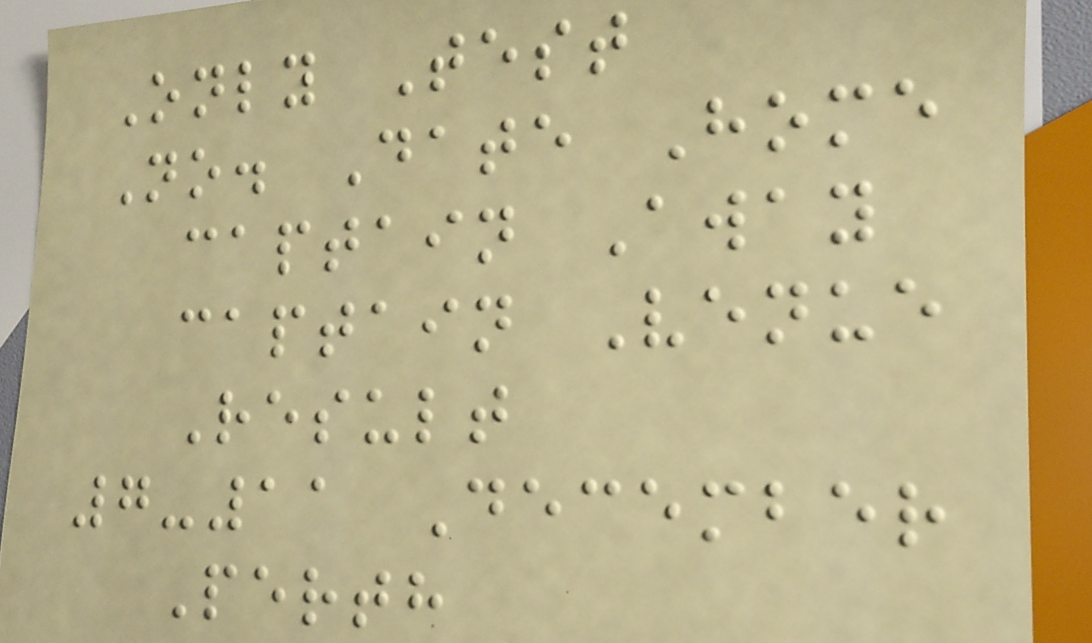Only Test
No. Date Home
captain Away
captain Venue
Result
7-11 December
Perth
